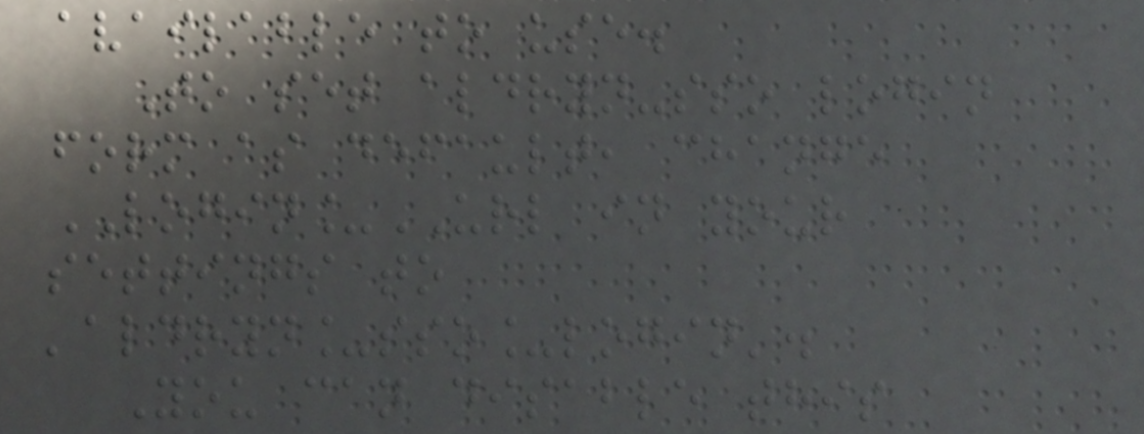available to use.
To set aldryn-sso login
form as default, change
LOGIN_URL in your
settings to
'aldryn_sso_login'.
You can disable this
